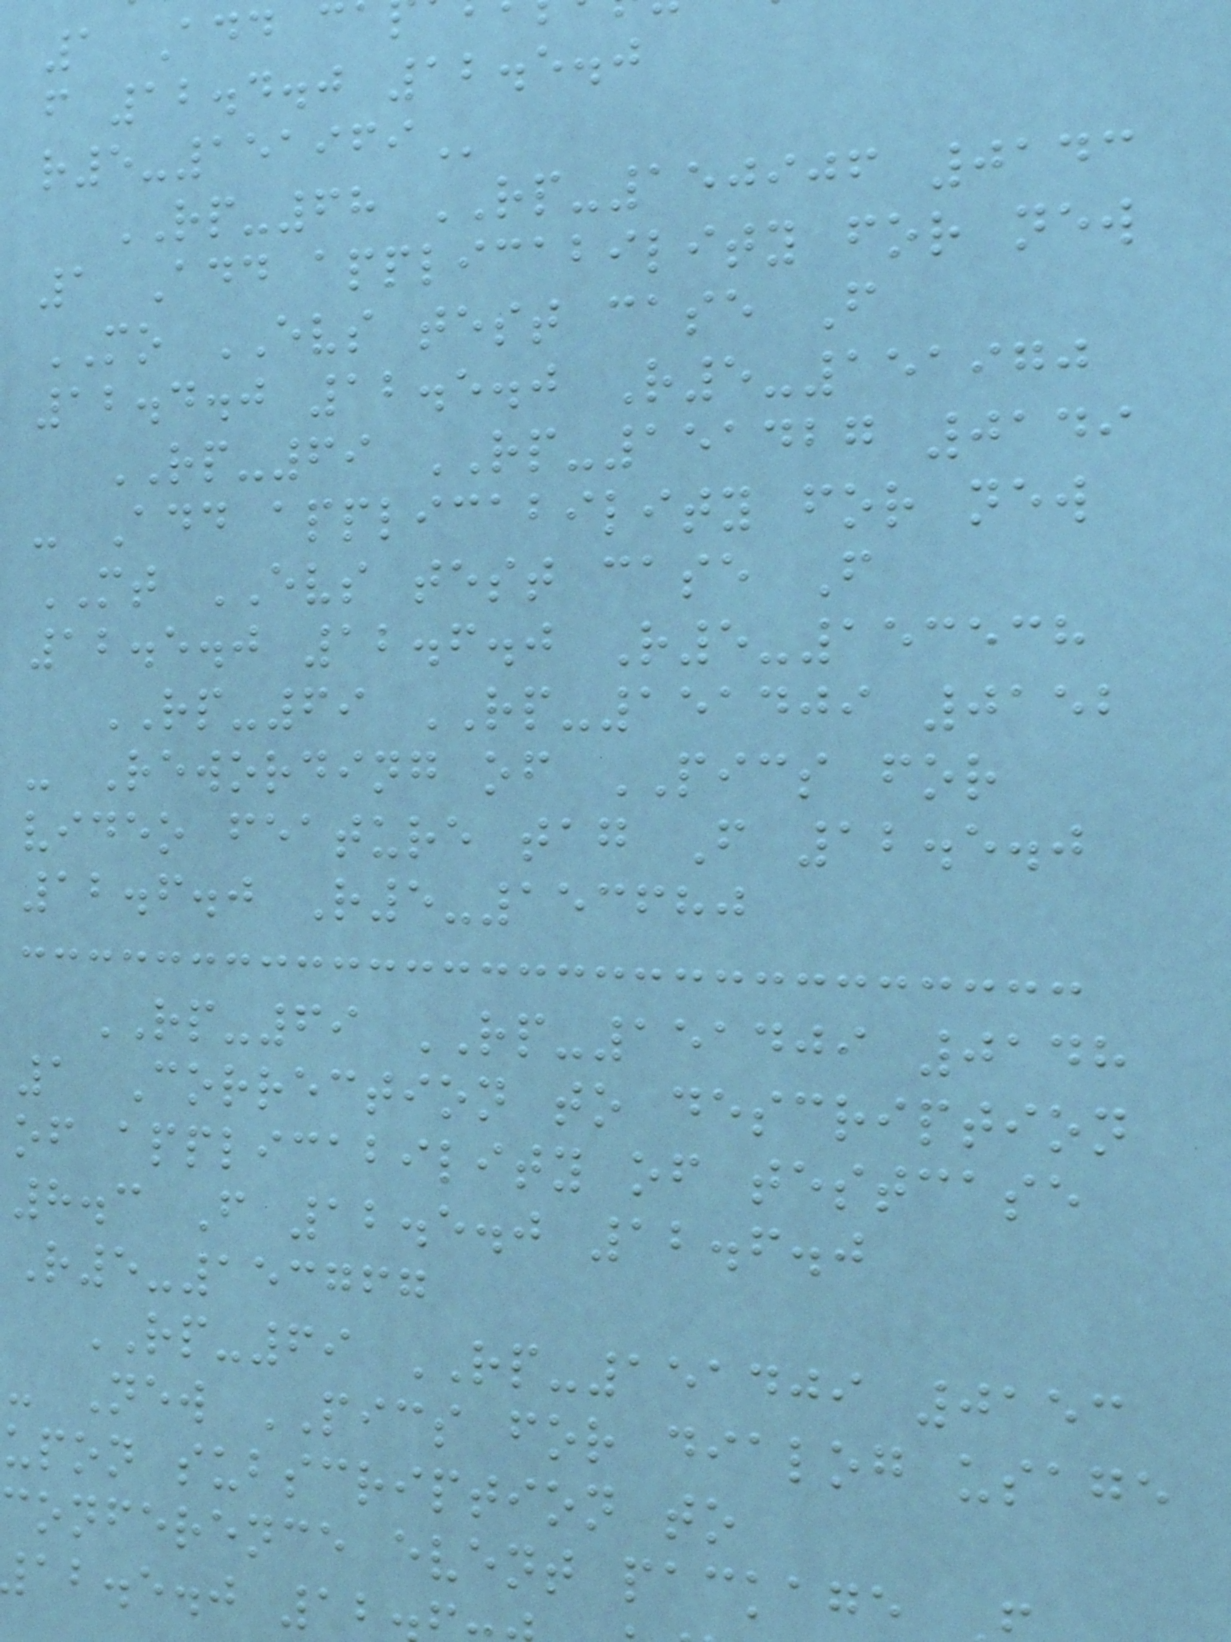1 Add c
f 12.4.0 12.5.0
RP-68 RP-150906 0143
1 Add applicability for new
MO EVS test case F
12.4.0 12.5.0 R5-151970
RP-69 RP-151427 0149
- Add applicability for new
MT EVS test case F
12.5.0 12.6.0 R5-153538
RP-69 RP-151409 0152
- Rewording of PICS for
video feature tag F 12.5.0
12.6.0 R5-153680
RP-69 RP-151409 0148
1 Correction to description
of applicability of testcase
8.3 F 12.5.0 12.6.0
R5-153767
RP-69 RP-151409 0153
- New PICS for dialog usage
upon subscription to
conference event package
ab.e.j 12
